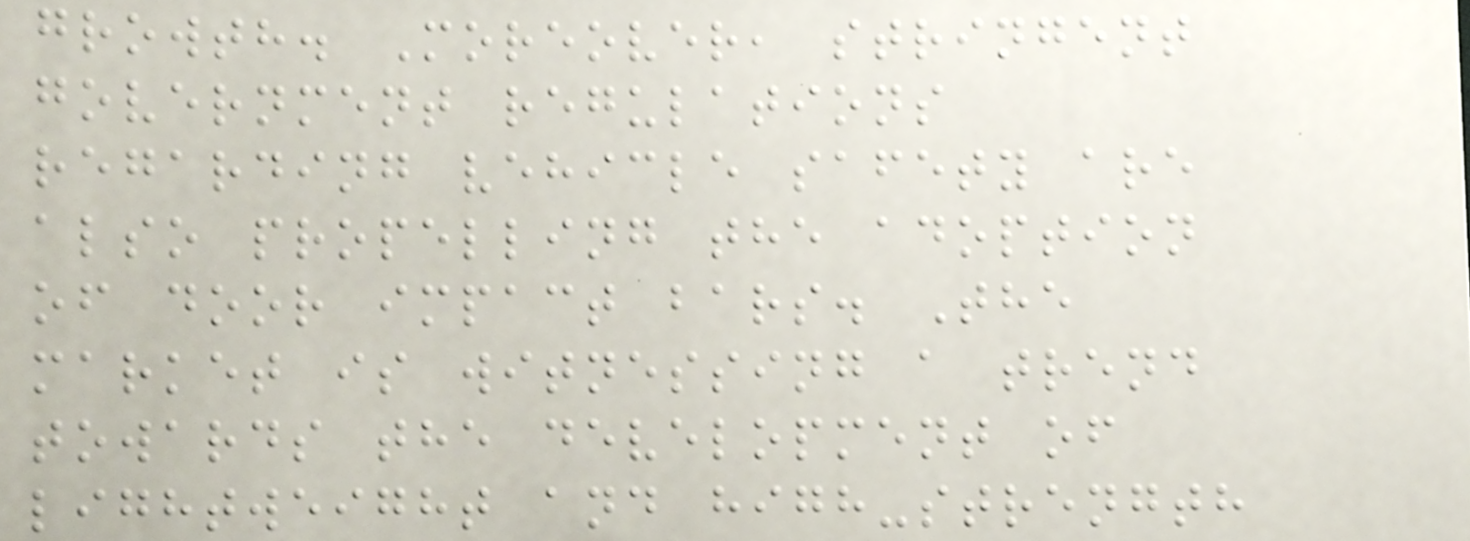growth. Moreover, stringent
government regulations
regarding vehicle safety are
also propelling the adoption
of door impact bars. The
market is witnessing a trend
towards the development of
lightweight and high-strength
